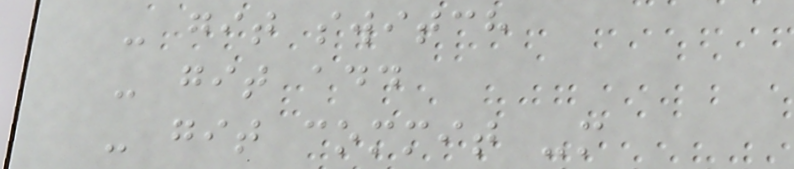- git switch
- git add
- git commit -m
